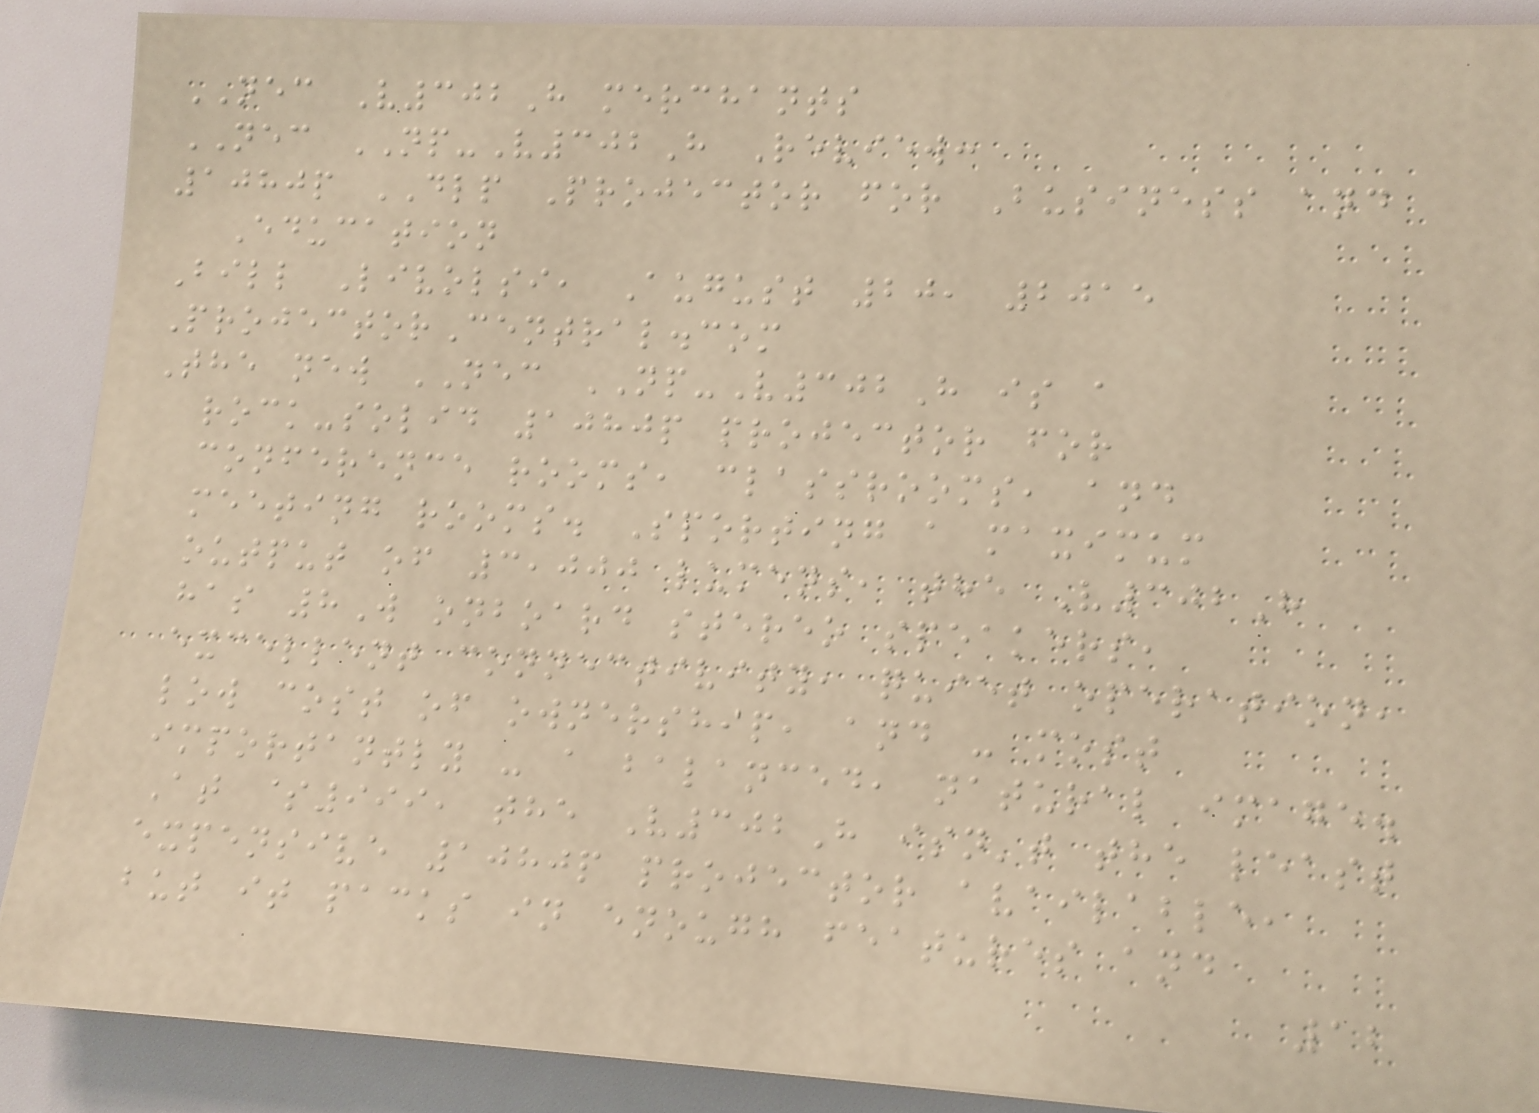NEC V302H merchants
NEC NP-V302H Review:
1080p DLP Projector for Business and
Education
Bill Livolsi, August 20, 2015
ProjectorCentral.com
The new NEC NP-V302H is a
rock-solid 1080p projector for
conference rooms, classrooms, and
meeting rooms. Sporting a maximum
output of 3,000 lumens, the V302H
has 8W onboard stereo speakers,
excellent connectivity, quiet operation,
low cost of ownership, and - most
importantly - a balanced, natural image.
At $999, the V302H isn't the least
expensive 1080p projector available,
but it packs in enough features and
12
